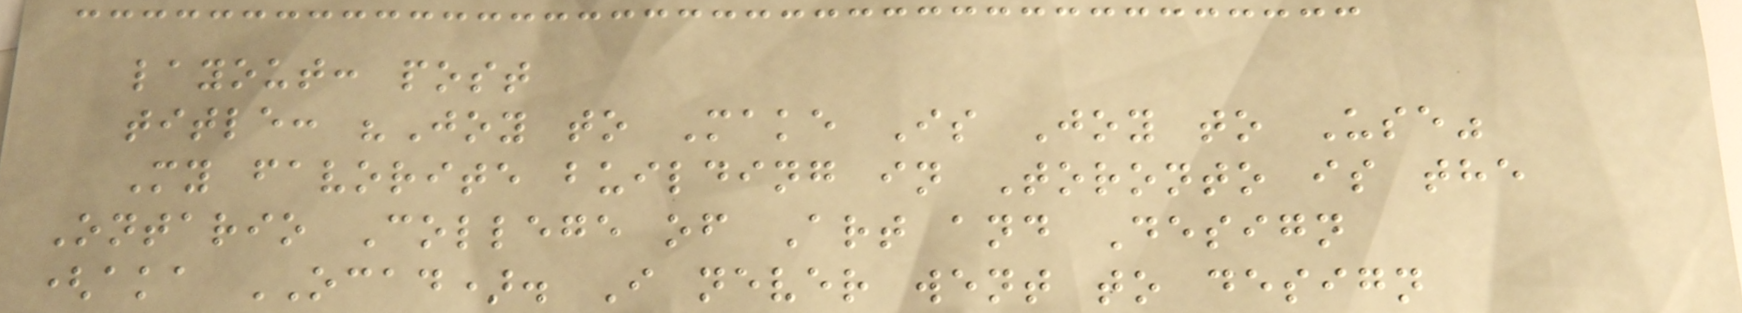layout: post
title: "Joy to Make Is Joy to Use"
My favorite building in Toronto is the
Ontario College of Art and Design
(aka OCAD). I never went to design
